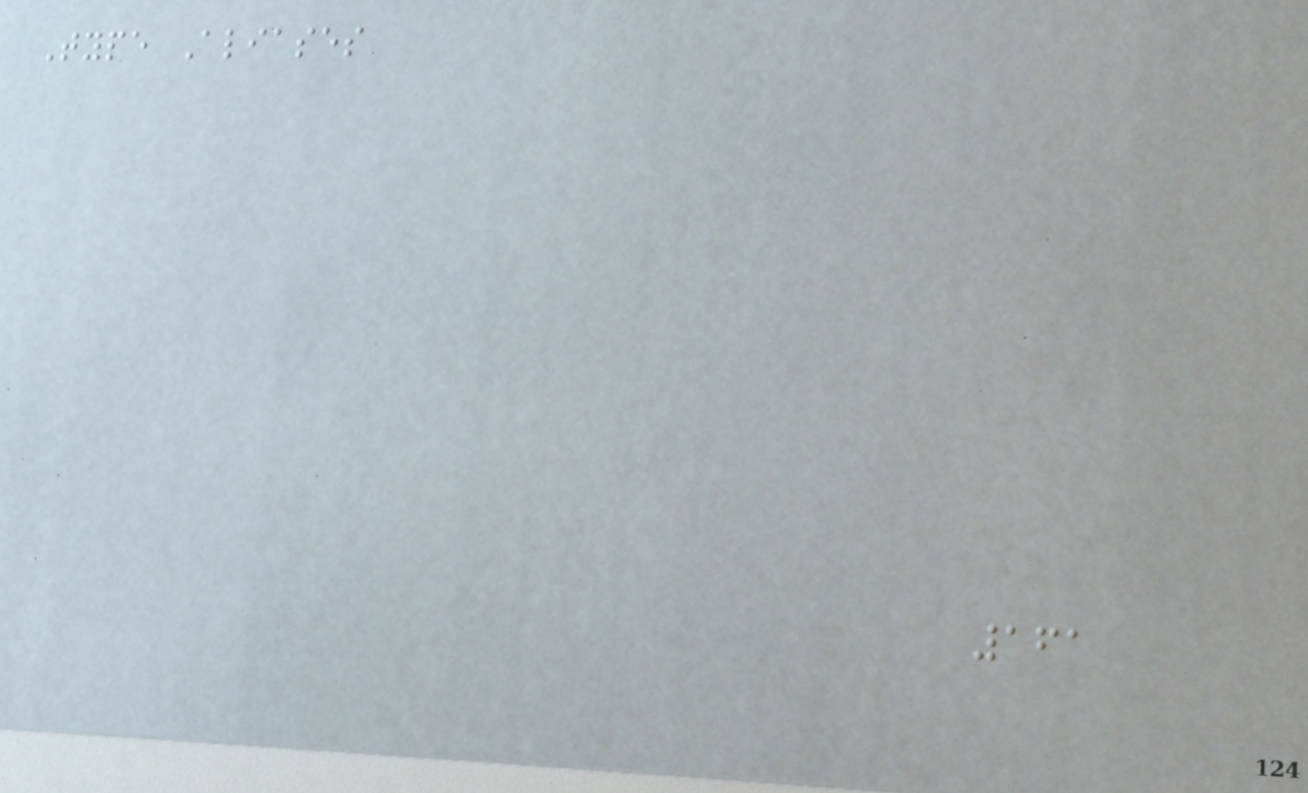Type Aliases
161
